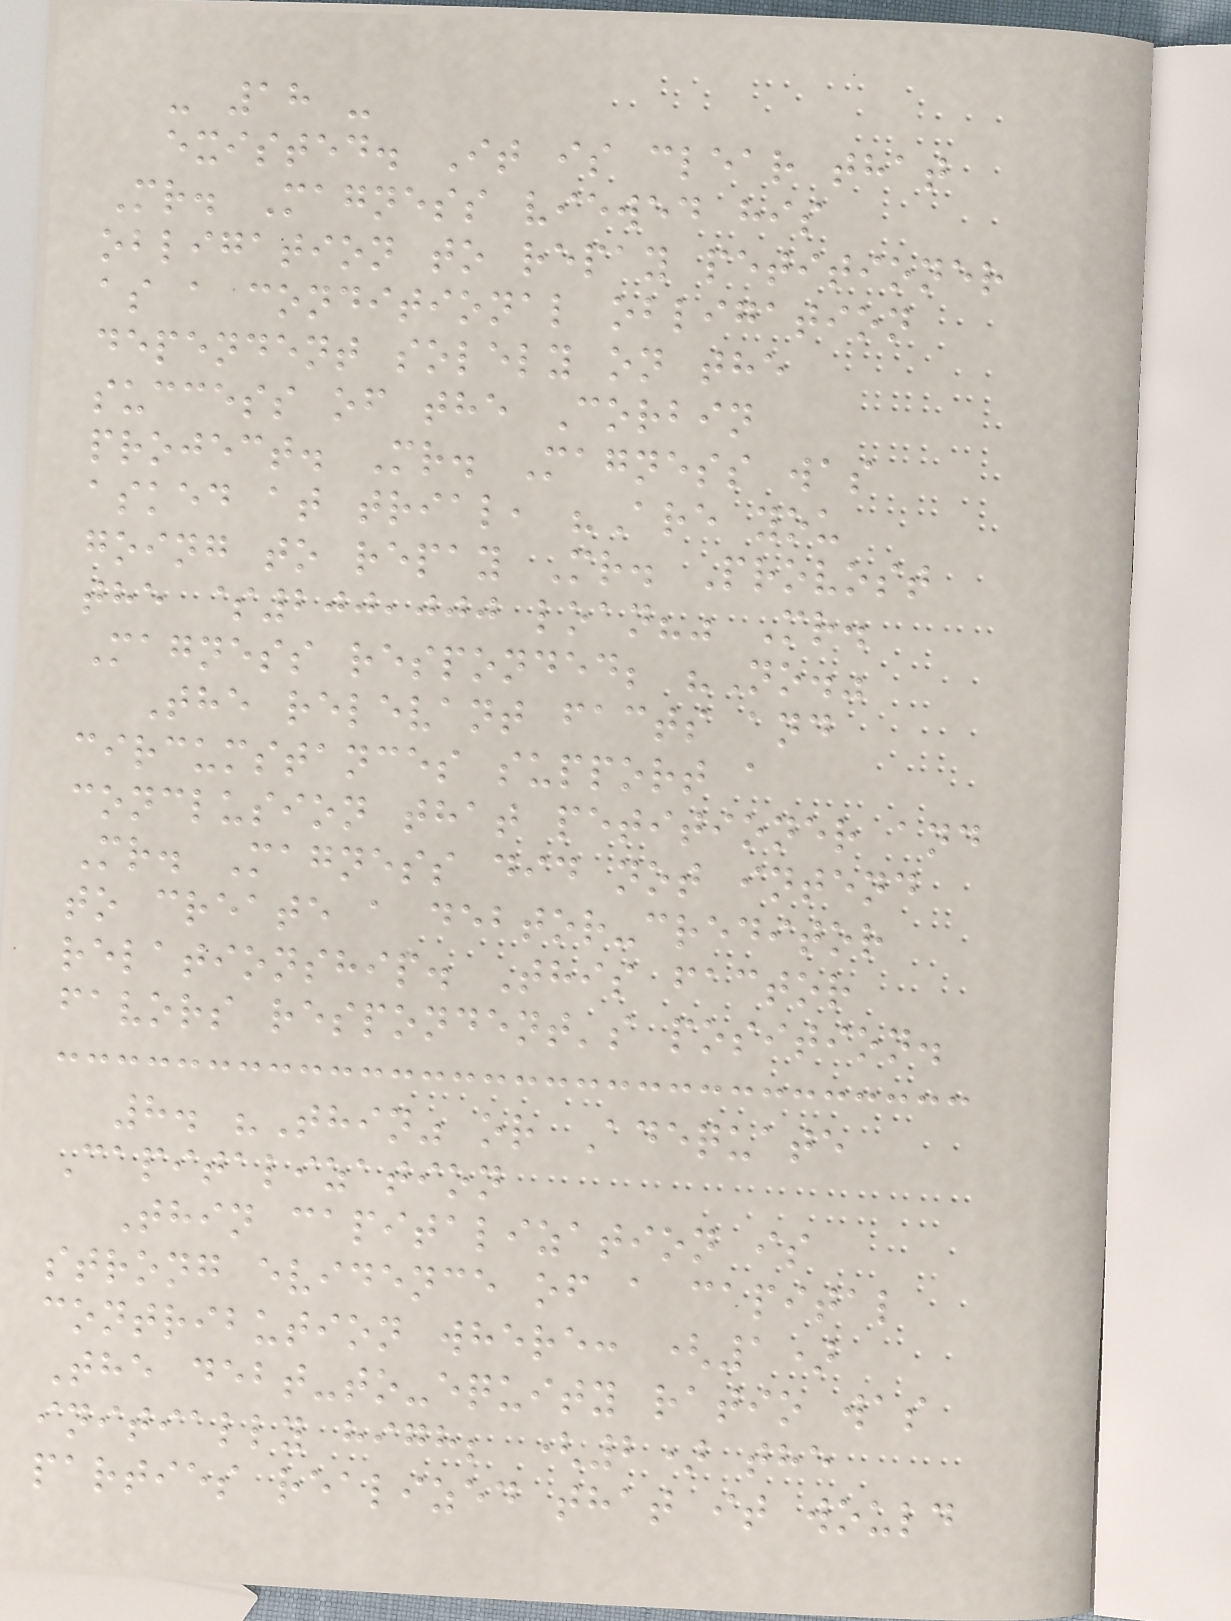- 18 -
existed. It is clear that
Mr. Magness viewed his
obligation to repay petitioner
as a conditional obligation
dependent solely on the
success of the Corbin
project. Mr. Magness was
asked at trial, "Are you
going to repay Mr. Provost
the $200,000 loan?" Mr.
Magness responded; "No."
The relevant facts and
circumstances support a
conclusion that petitioner and
Mr. Magness did not intend
to create a debtor-creditor
relationship. This factor
favors respondent's position.
8. "Thin" or Adequate
Capitalization
Thin capitalization is
strong evidence of a capital
contribution where: (1)
The debt-to-equity ratio was
initially high; (2) the
parties realized that it would
